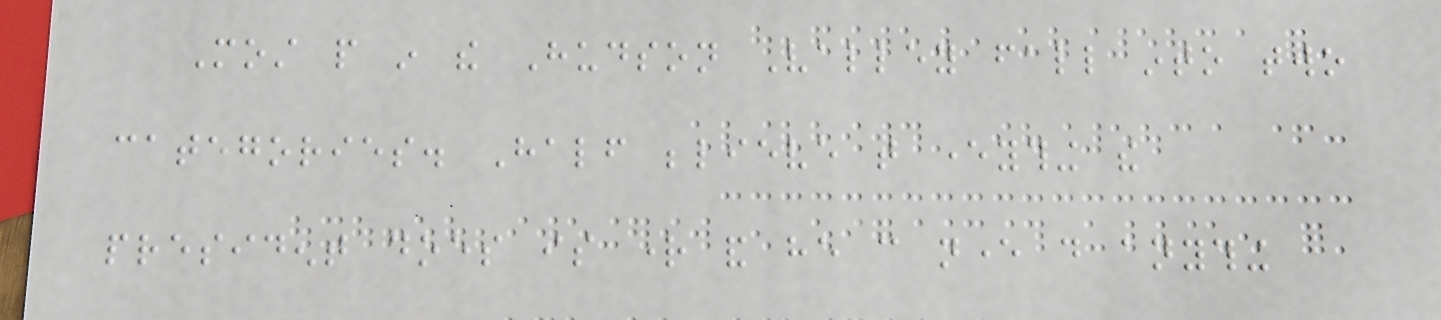Most people in the Hudson Valley fall into two
categories. Half believe that everything the
president does is right and he can never do anything
